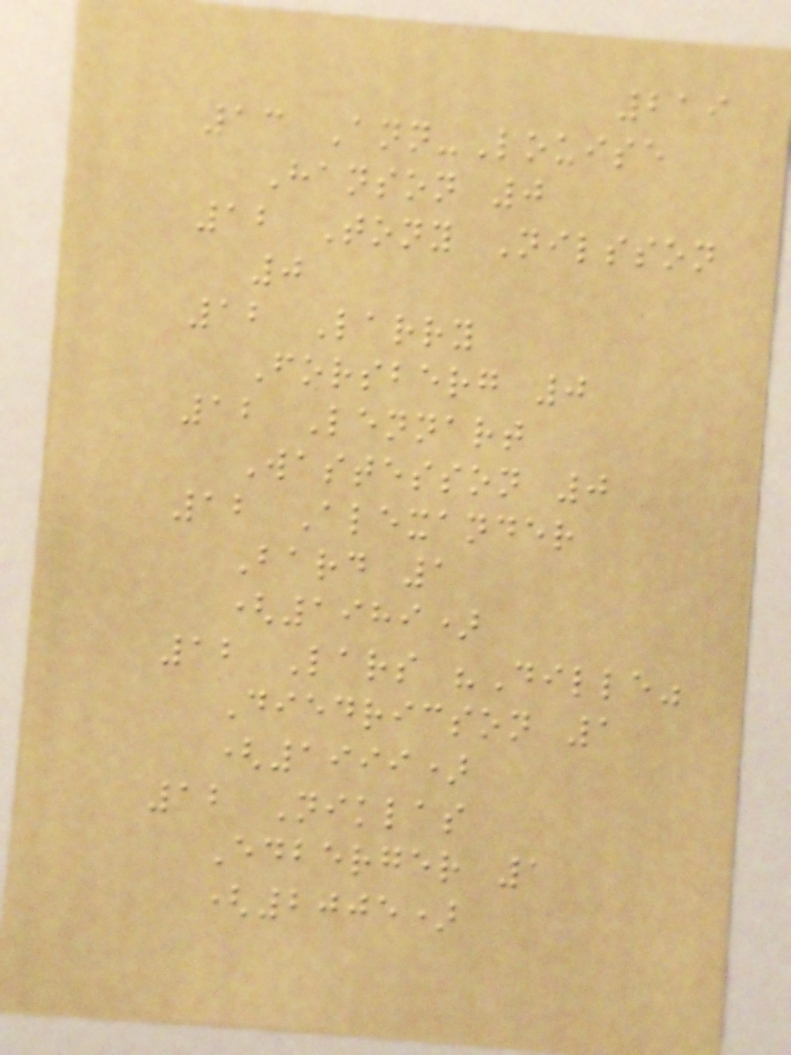219
13 Ann-Louise
Hanson 0
12 Tony Nilsson
0
12 Larry
Forsberg 0
12 Lennart
Wastesson 0
12 Alexander
Bard 1
(1989)
12 Lars "Dille"
Diedricson 1
(1999)
12 Niklas
Edberger 1
(2005)
